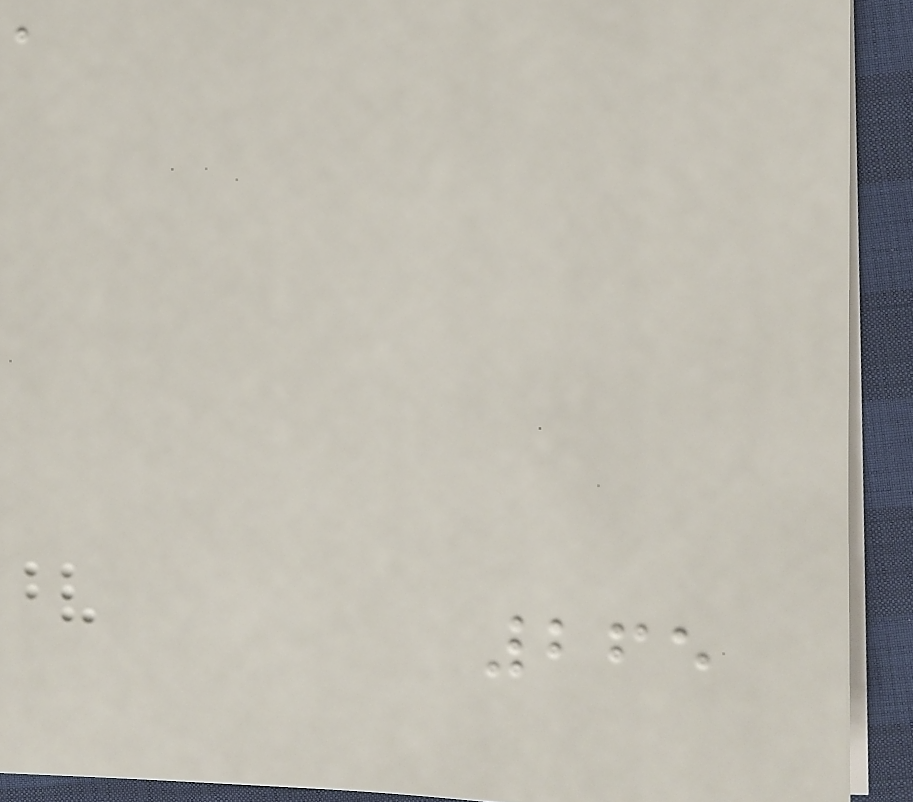a
265
